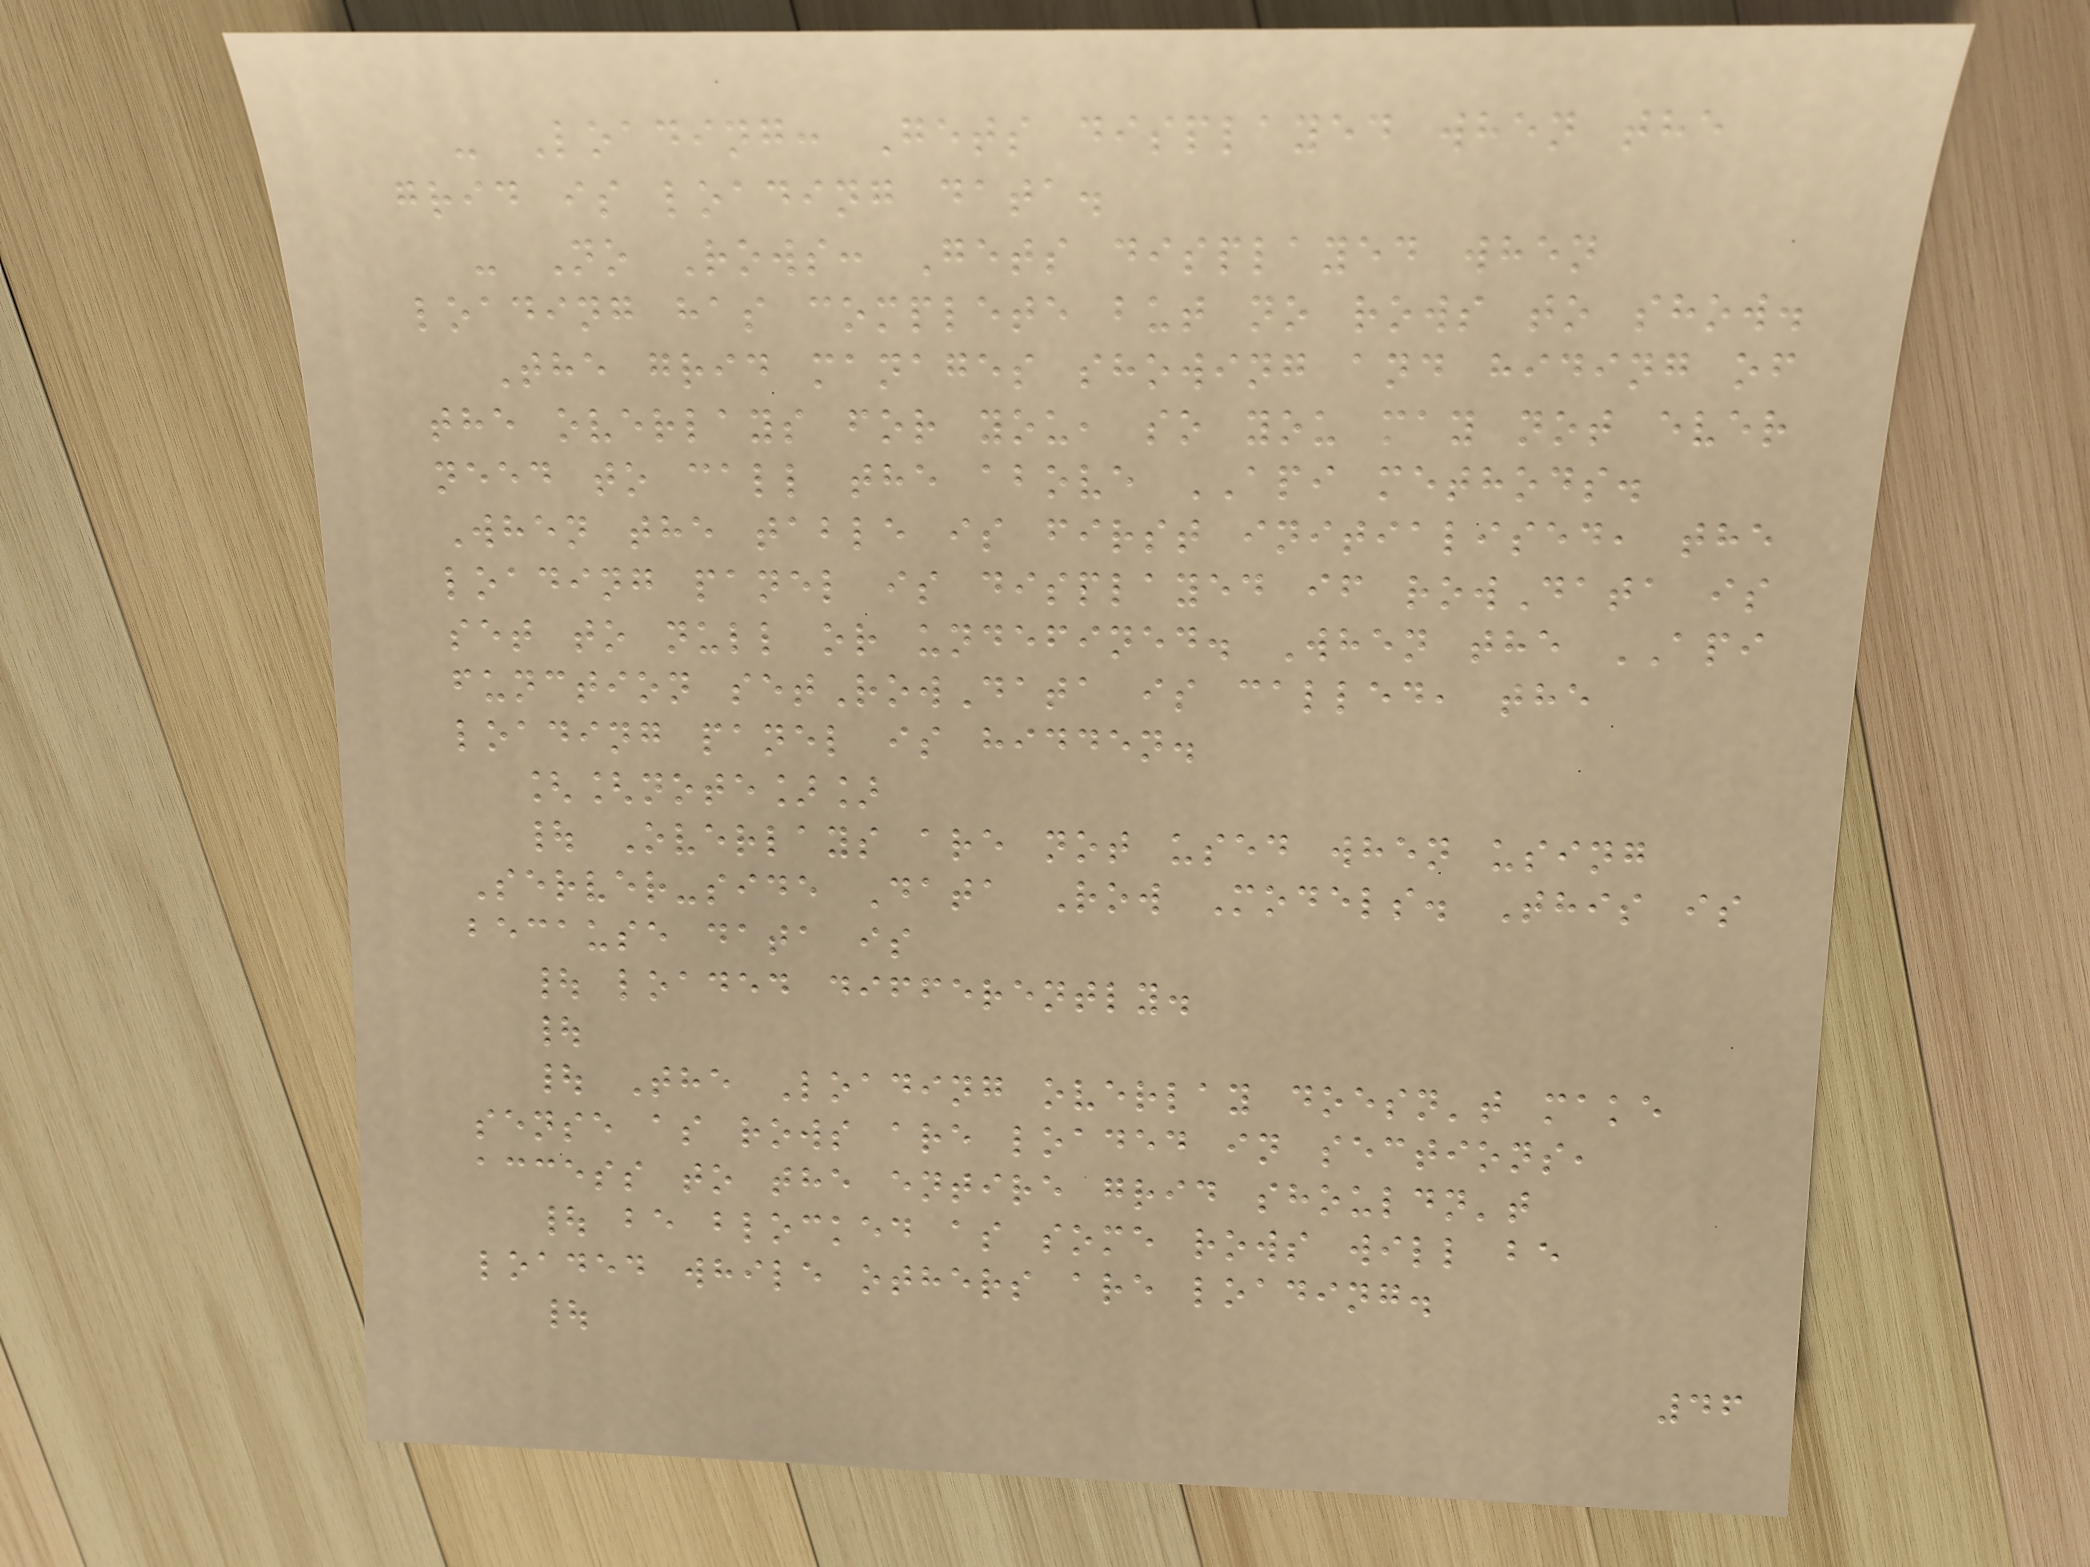- Loading: Gets displayed when the
grid is loading data.
- No Rows: Gets displayed when
loading has complete but no rows to show.
The grid manages showing and hiding of
the overlays for you, so you may not ever
need to call the above API methods.
When the table is first initialised, the
loading panel is displayed if rowData is
set to null or undefined. When the API
function setRowData is called, the
loading panel is hidden.
[[note]]
| Overlays are not used when using
Server-side Data Row Models. This is
because data is
| loaded differently.
|
| The Loading overlay doesn't make
sense as rows are loaded in sections,
access to the entire grid shouldn't
| be blocked as some rows will be
loaded while others are loading.
|
46
